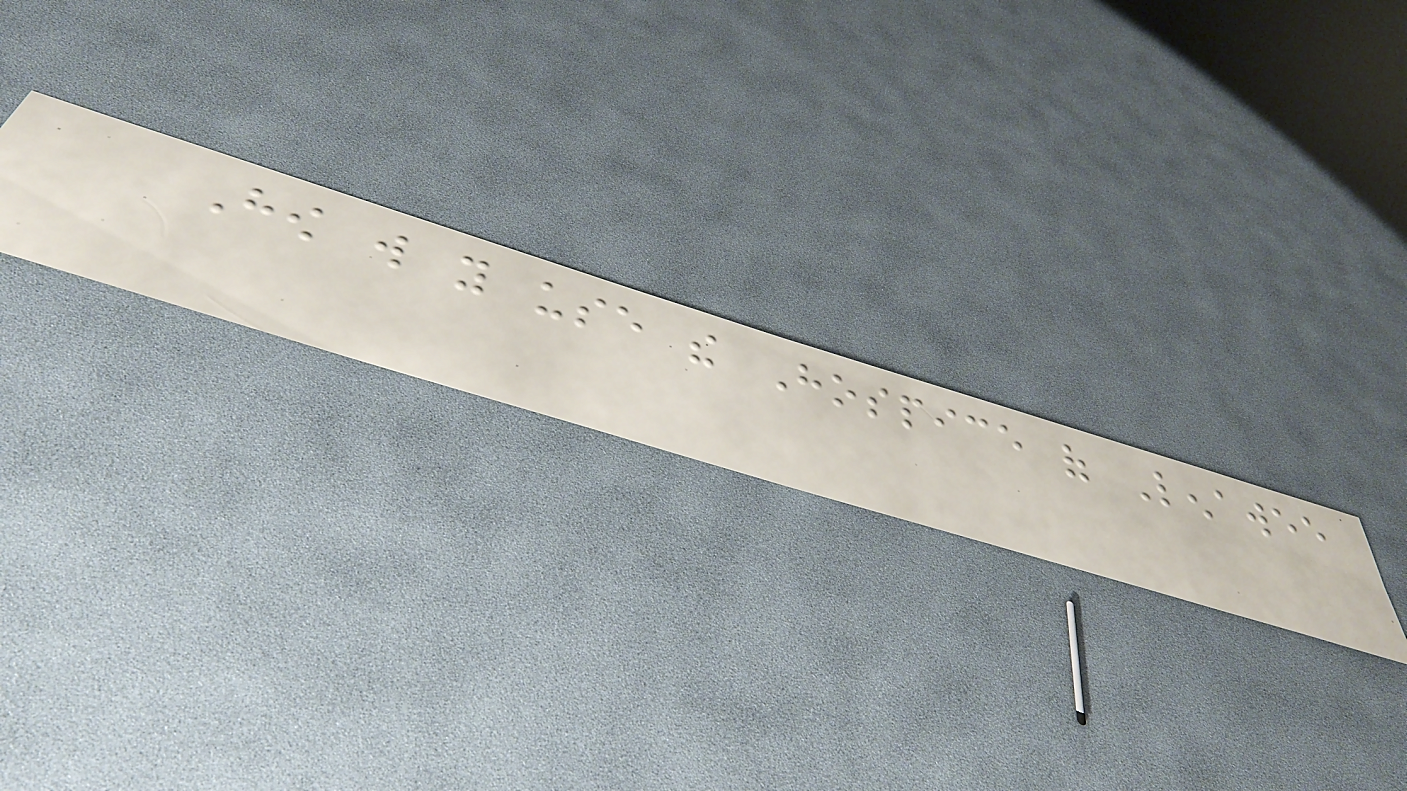How will you use the Hospice of Lenawee
